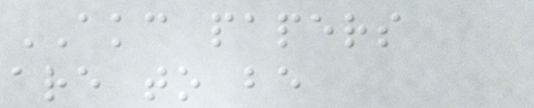AKC papers
are to be
